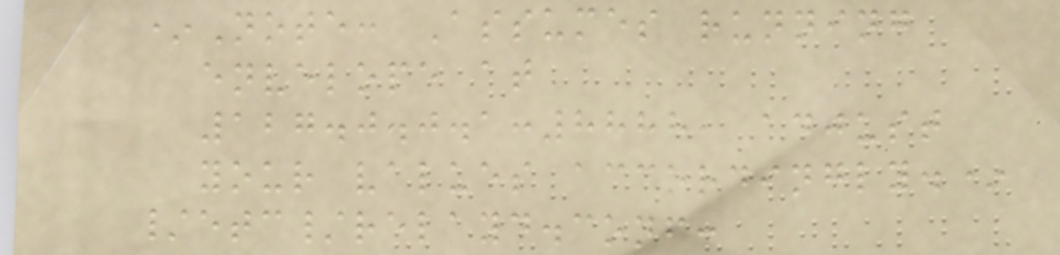*Note: Assumes running
envelope at
127.0.0.1:8888, adjust
your values accordingly.*
/etc/relayd.conf:
